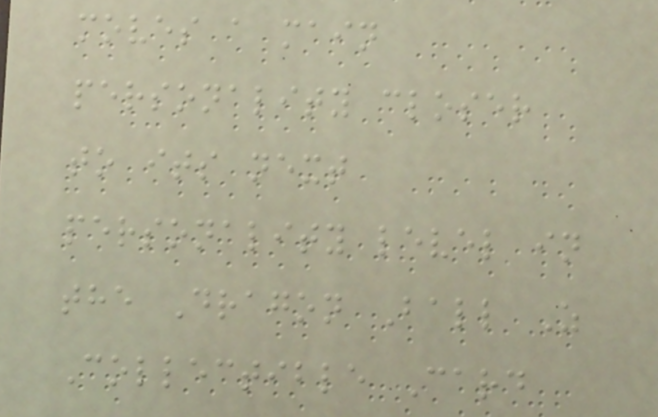moves a main
personality closer
to its next
personality level in
the Dragon Ball Z
Collectible Card
